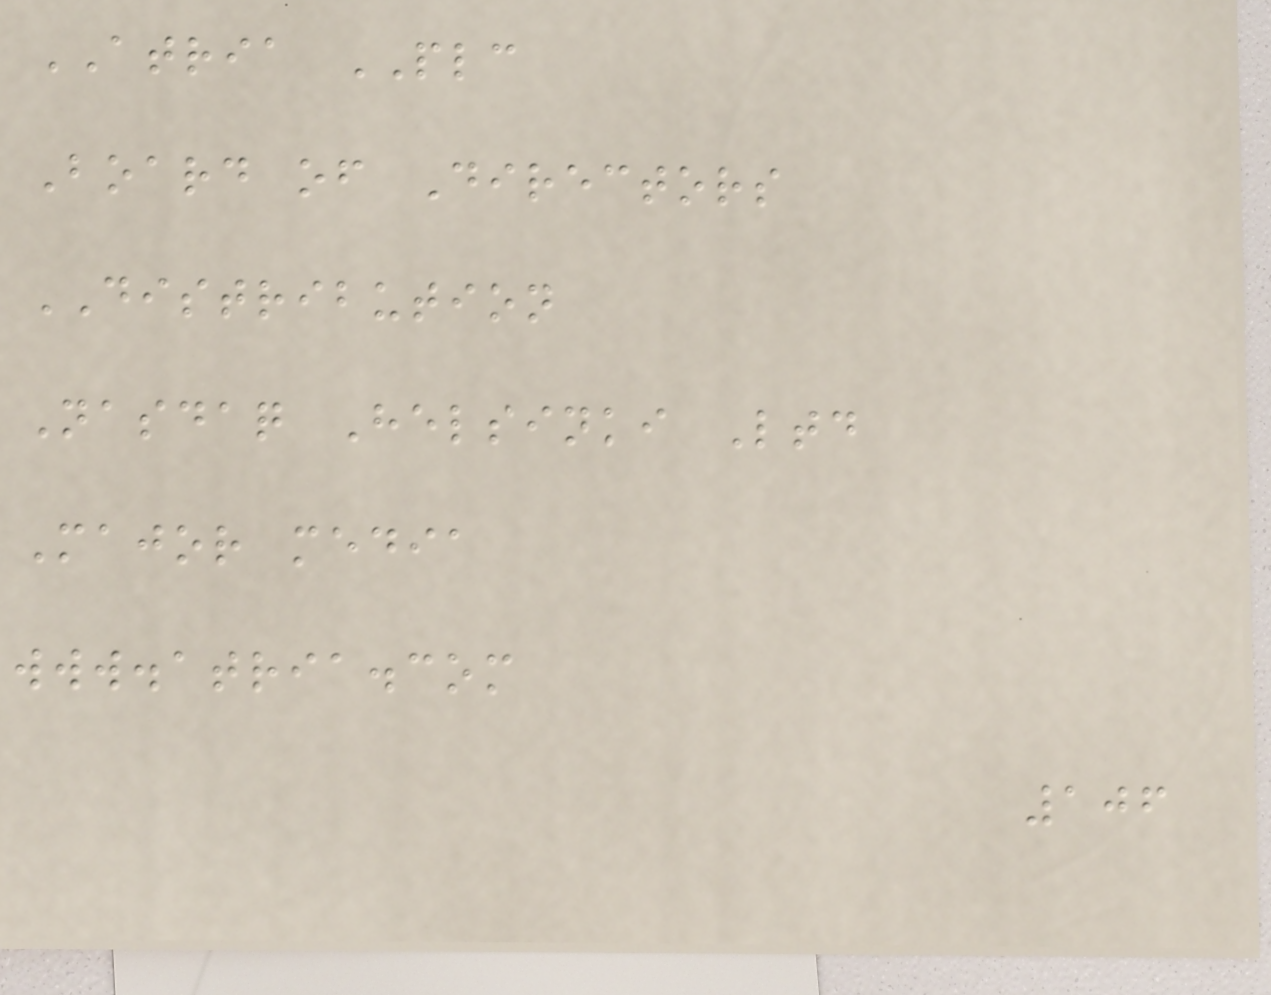ATRIA PLC
Board of Directors
DISTRIBUTION
Nasdaq Helsinki Ltd
Major media
www.atria.com
106
